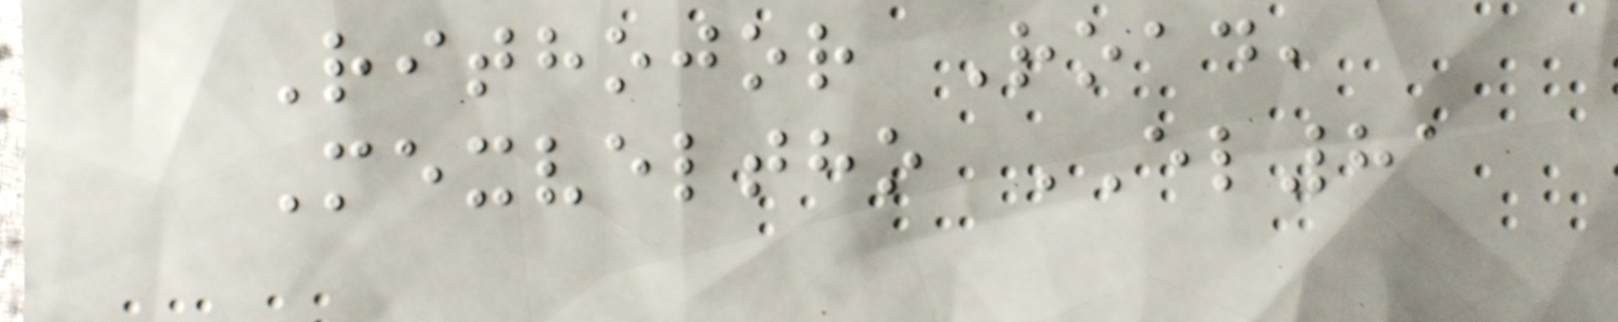Rithojor Road,
Mexveltho EL81
